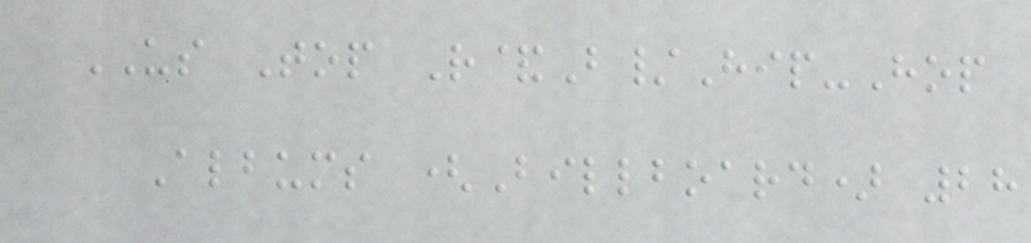US Top R&B/Hip-Hop
Albums (Billboard) 28
